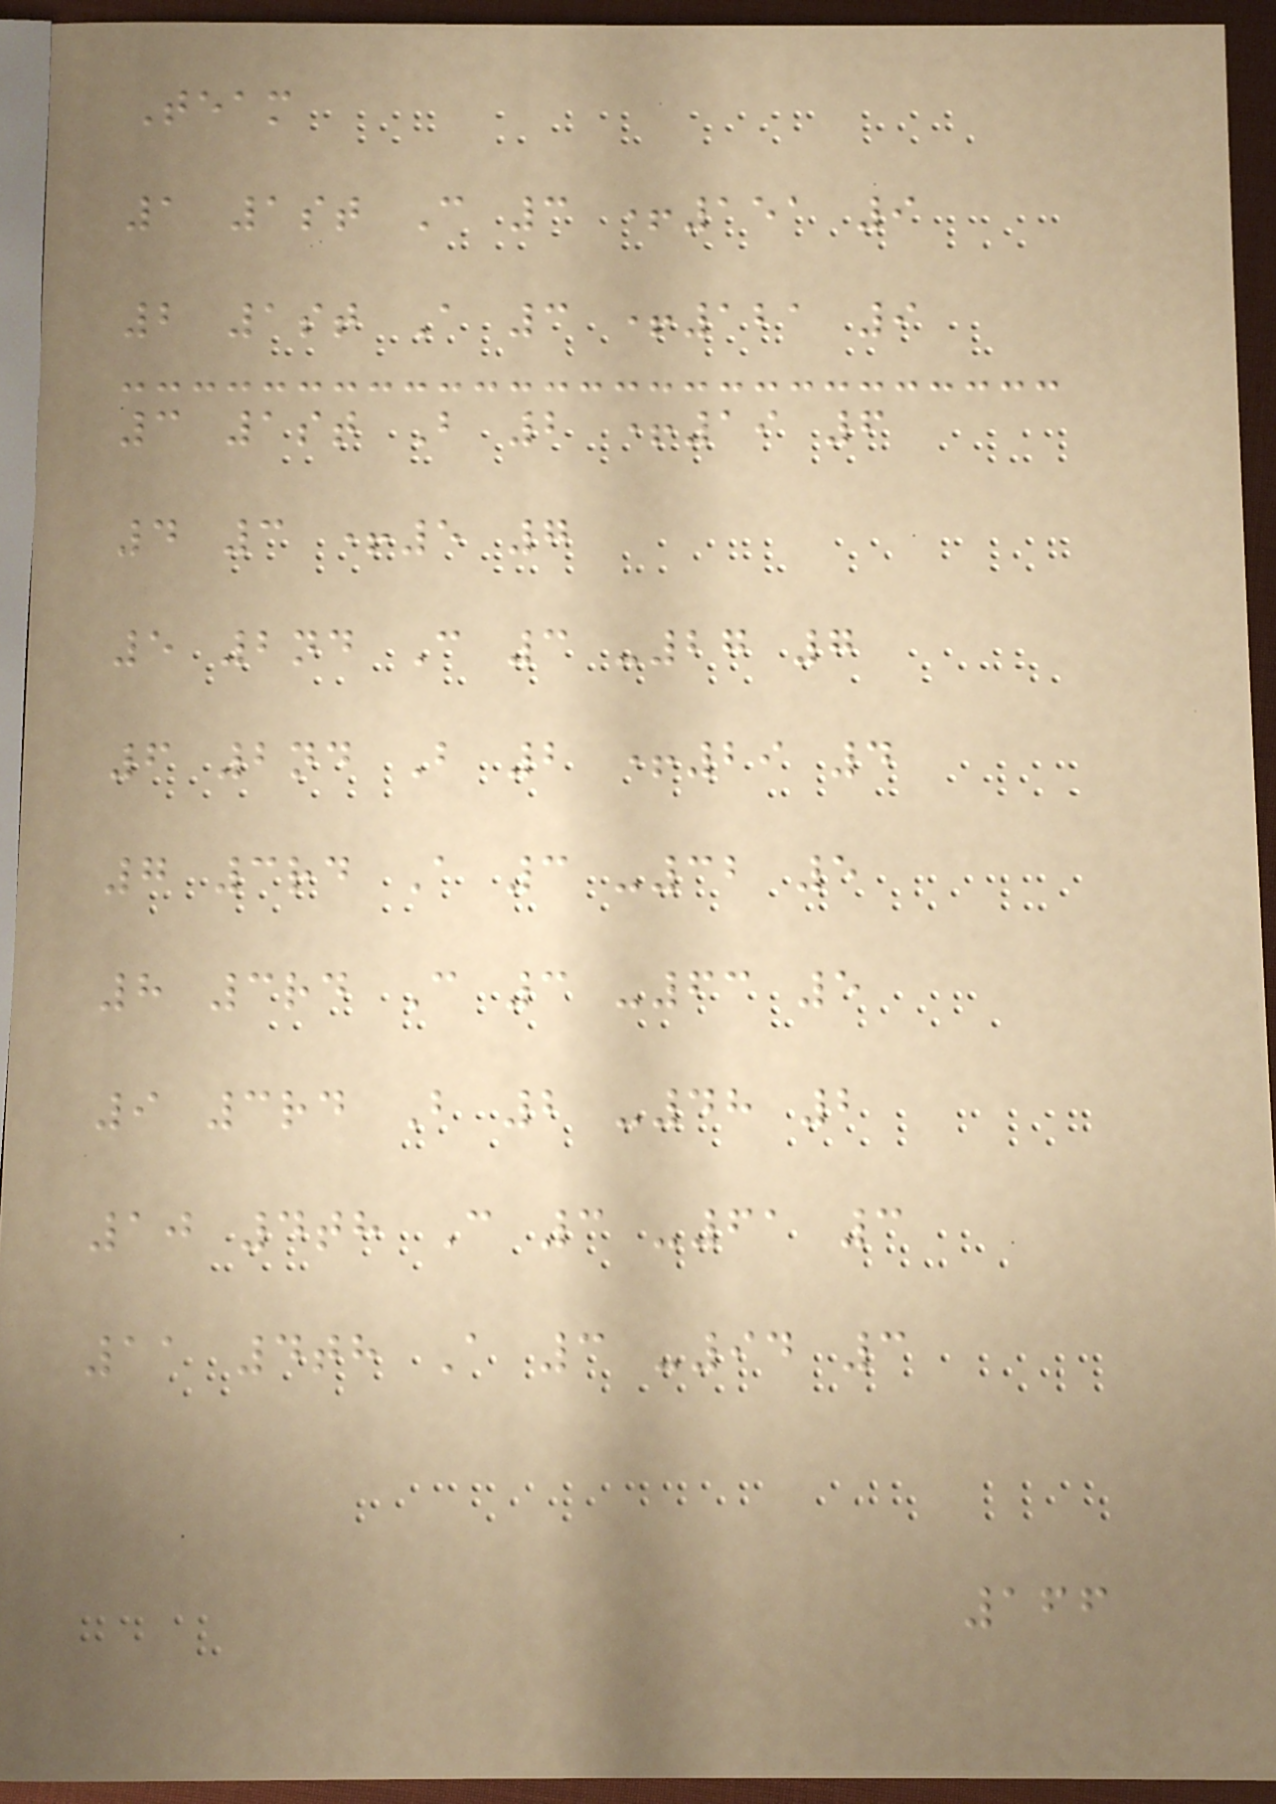Team
1 1st C 3 +151 9
2 1st A 3 +121 9
3 1st B 2 +19 6
4 3 +5 7
5 2nd C 3 -27 7
6 2nd B 2 +29 4
7 3rd A 3 -32 5
8 3rd C 3 -63 5
9 3rd B 2 -48 2
10 4th C 3 -61 3
11 4th A 3 -94 3
166
